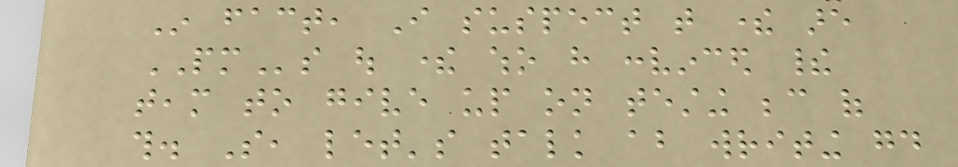In fact, I suspect that there are
PMs out there who have convinced their
team to give up on testing because of
this. So, let's talk about writing good
